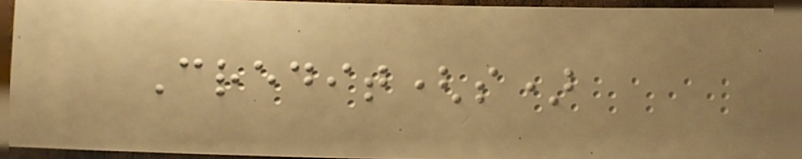Credit(s)
